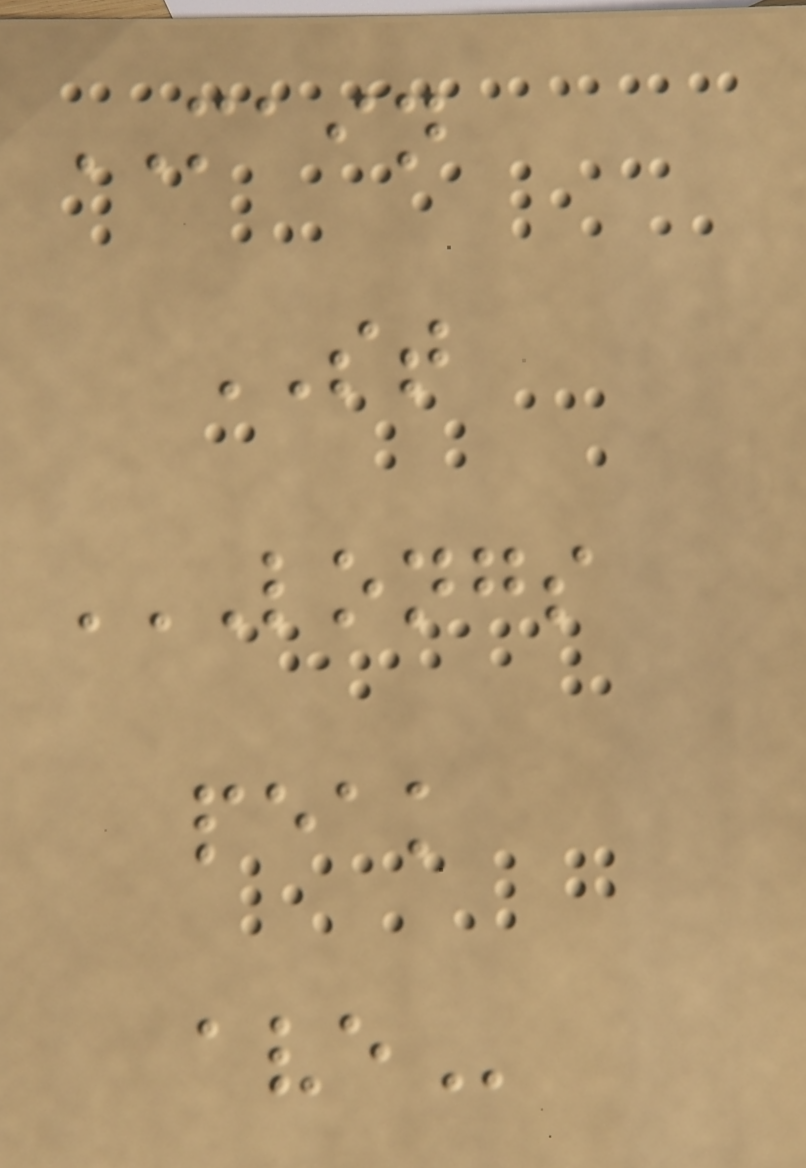MAIN
ST
LONGS
PEAK
AVE
